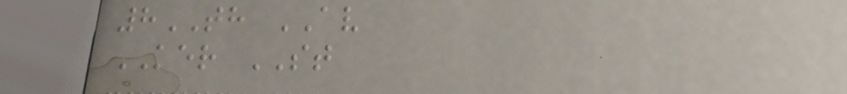8TH AV
KER ST
